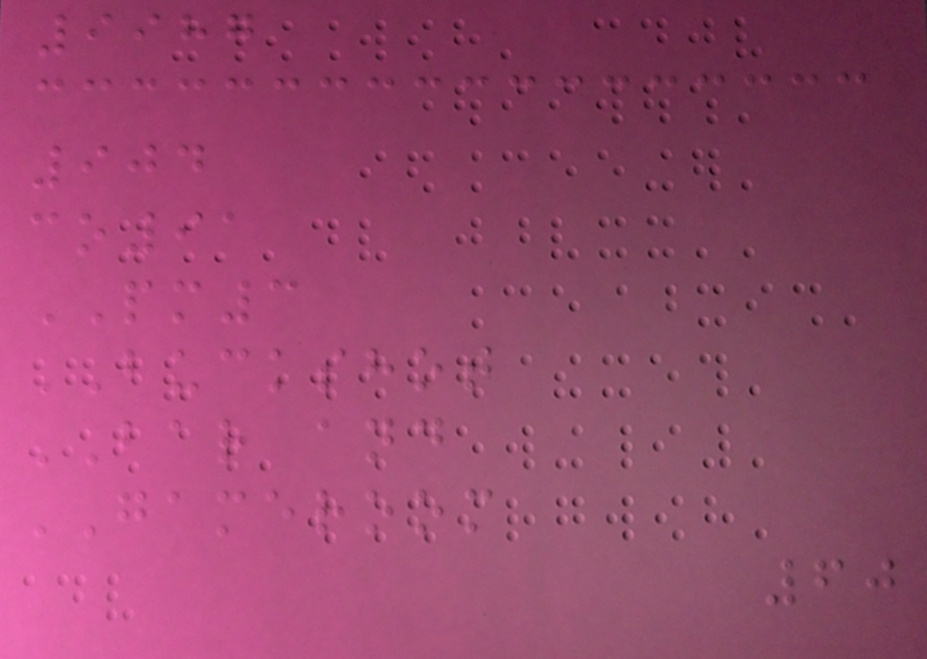9987
904
co91
PM3
BUCKSHOT
BAR and
GAMEROOM
60
